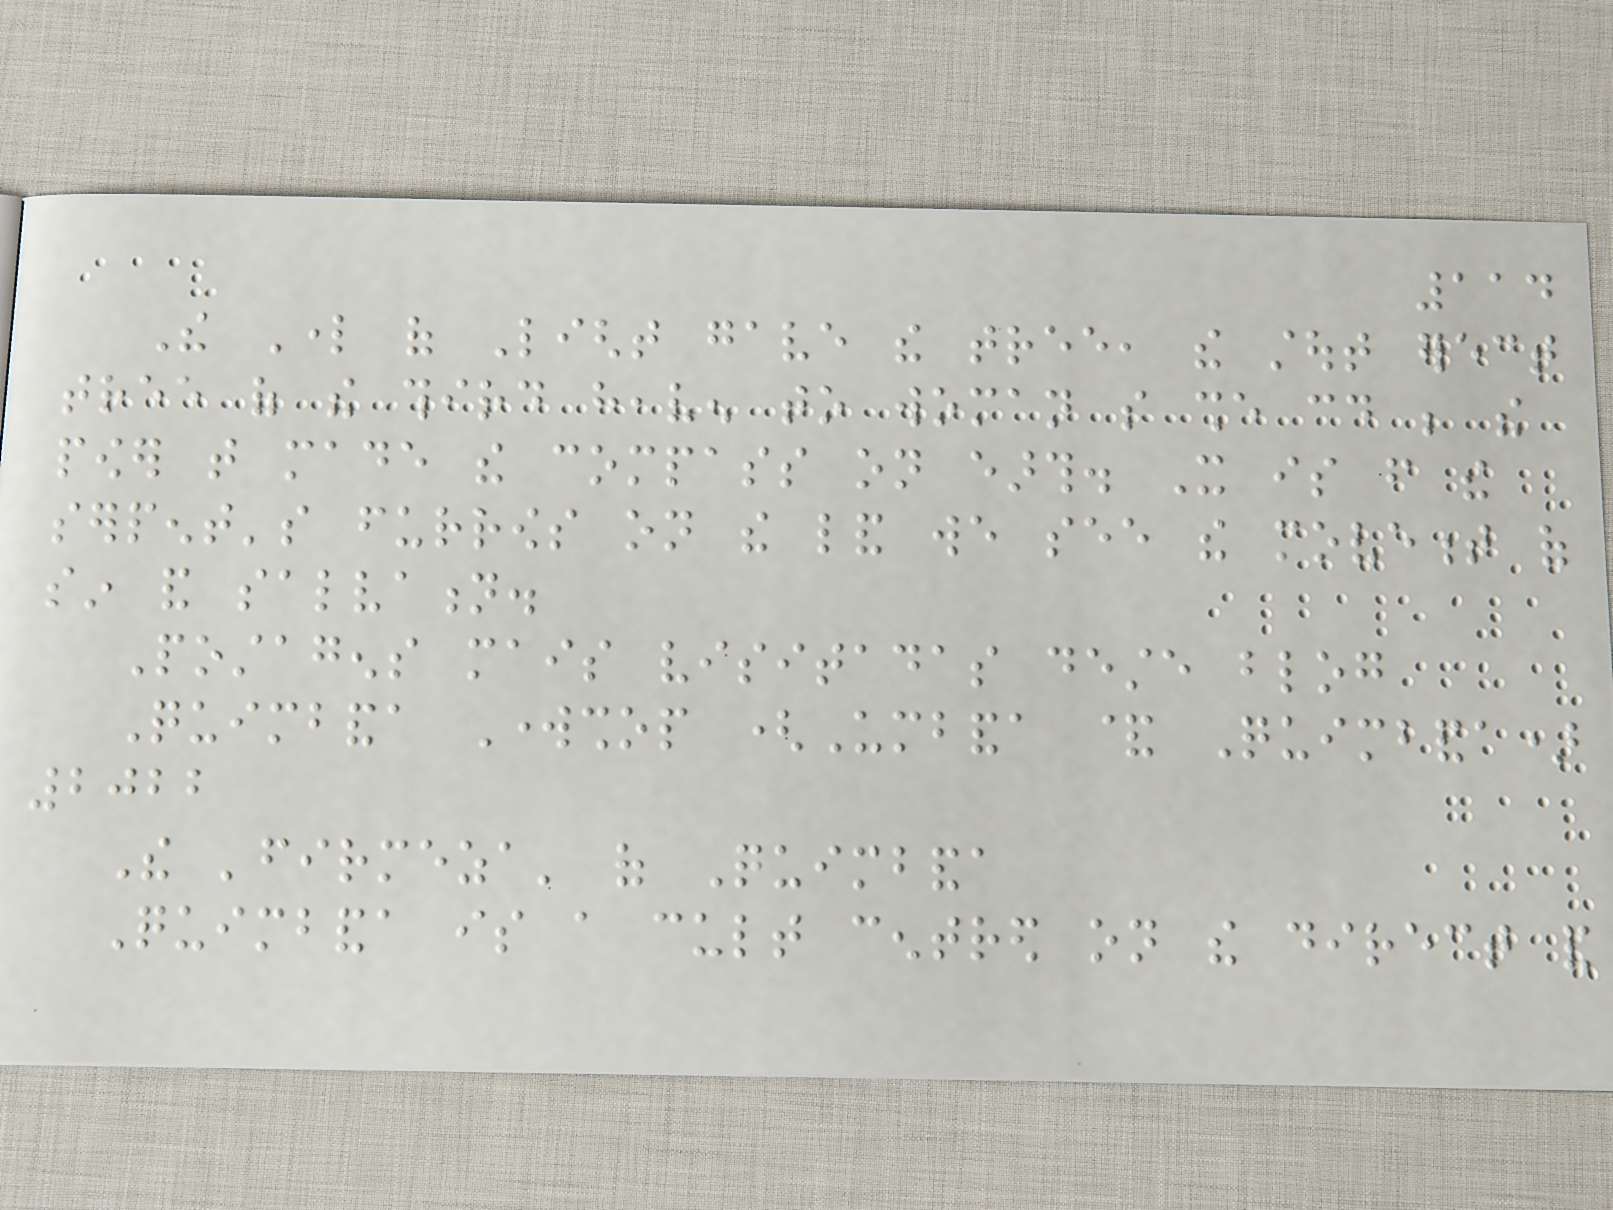114
The Lord of Light gave the tree, the stout erect
tree of the third heaven to woman so she could be the
power that made the compass on earth. It is from the
serpent's furrows on the land we see the movement of
sin and salvation.
Postagens mais visitadas deste blog
Quimbanda Workshop (Umbanda & Quimbanda)
2022
The 'firmeza' of Quimbanda
Quimbanda is a cult centred on the direct and
